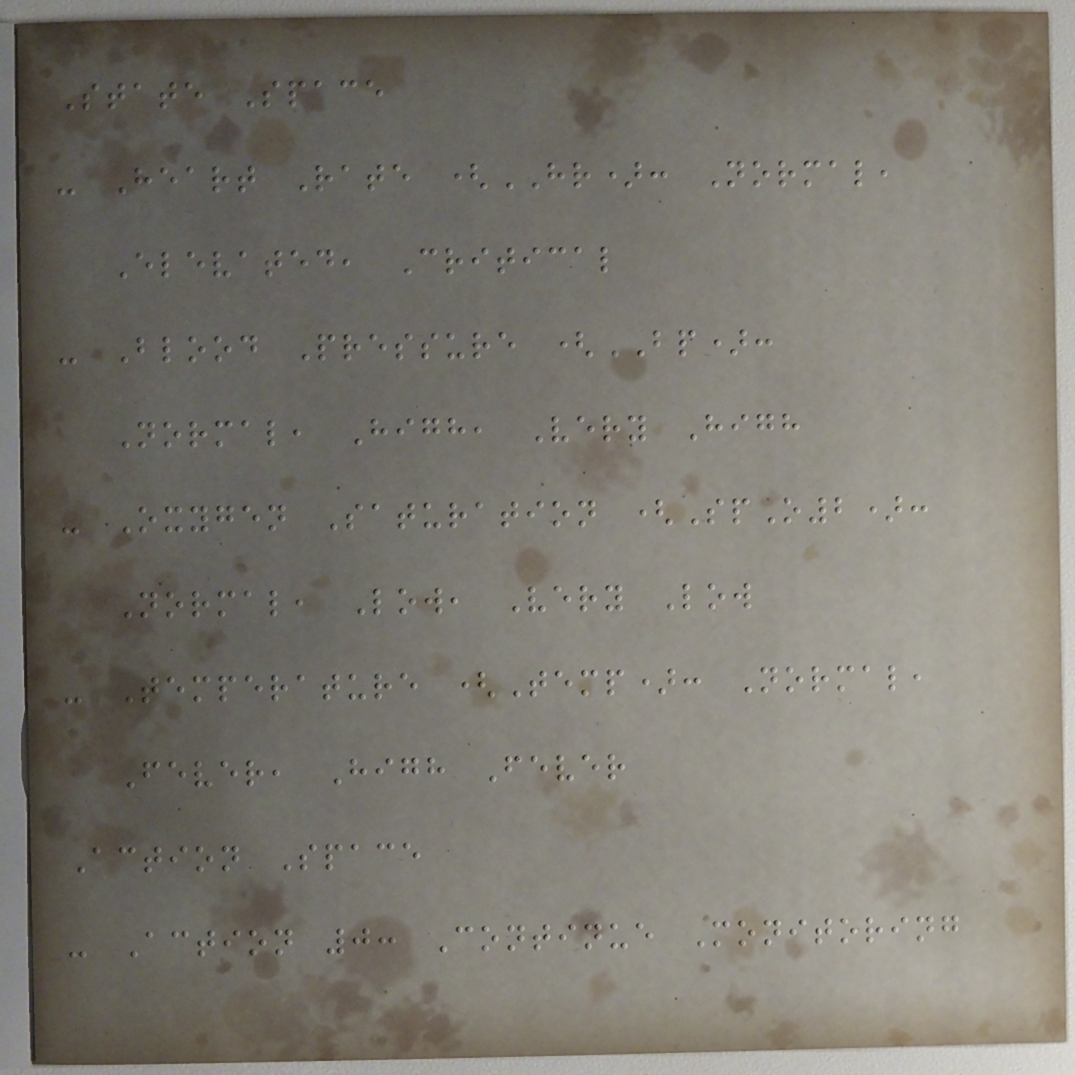State Space
- Heart Rate (HR): Normal,
Elevated, Critical
- Blood Pressure (BP):
Normal, High, Very High
- Oxygen Saturation (SpO2):
Normal, Low, Very Low
- Temperature (Temp): Normal,
Fever, High Fever
Action Space
- Action 0: Continue Monitoring
